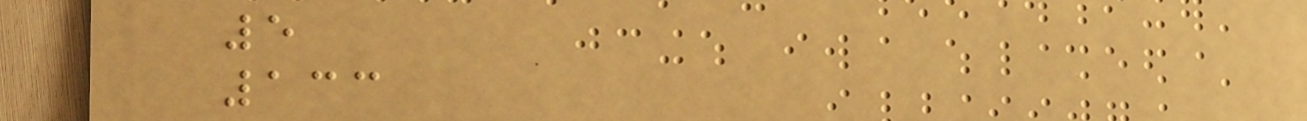5
133
